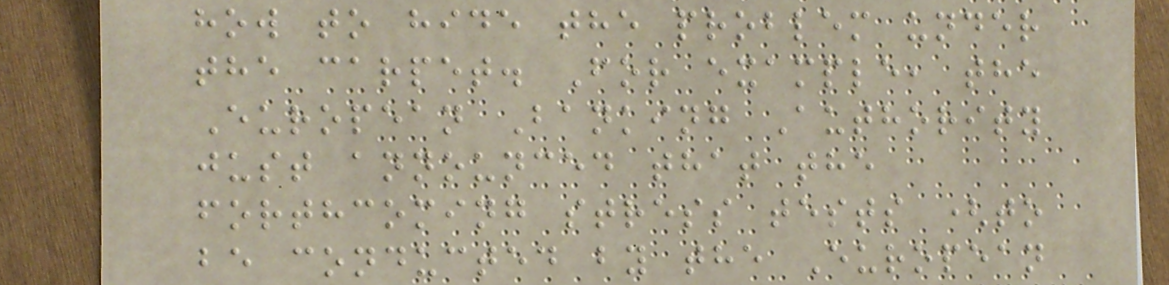how to hide the problem under
the carpet. For example, the
European Banking Authority
just announced that the
forthcoming stress tests (to
be conducted by the European
